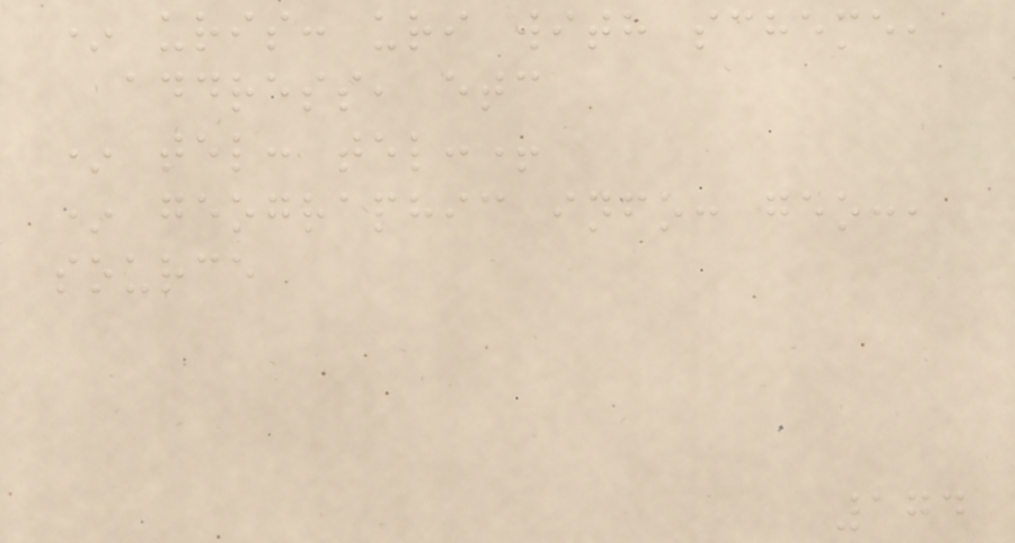* uris: uri with scheme,
address, etc
* tel: tel:+
* geographic info: geo:,
source
174
